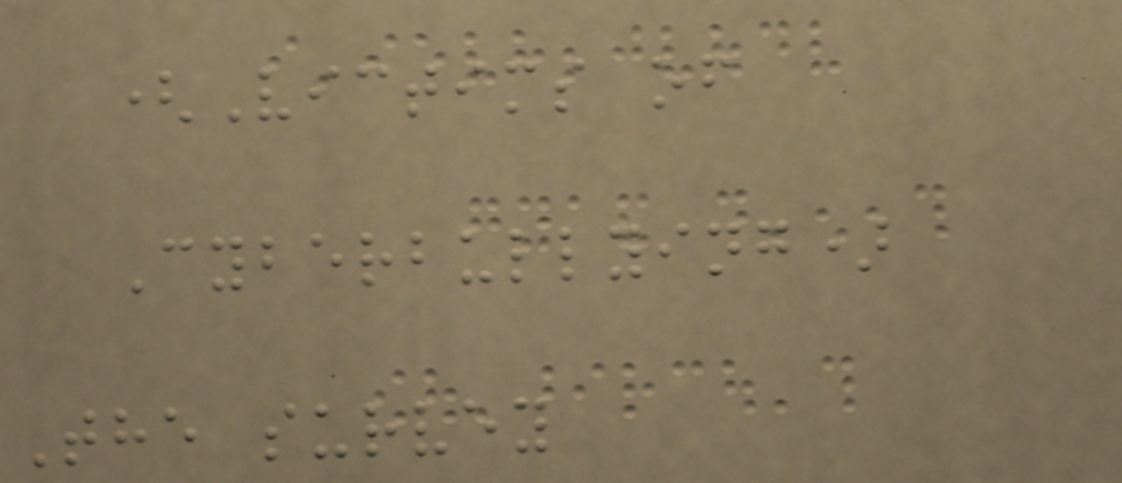(Victims of
Cyberbullying)
The survey
